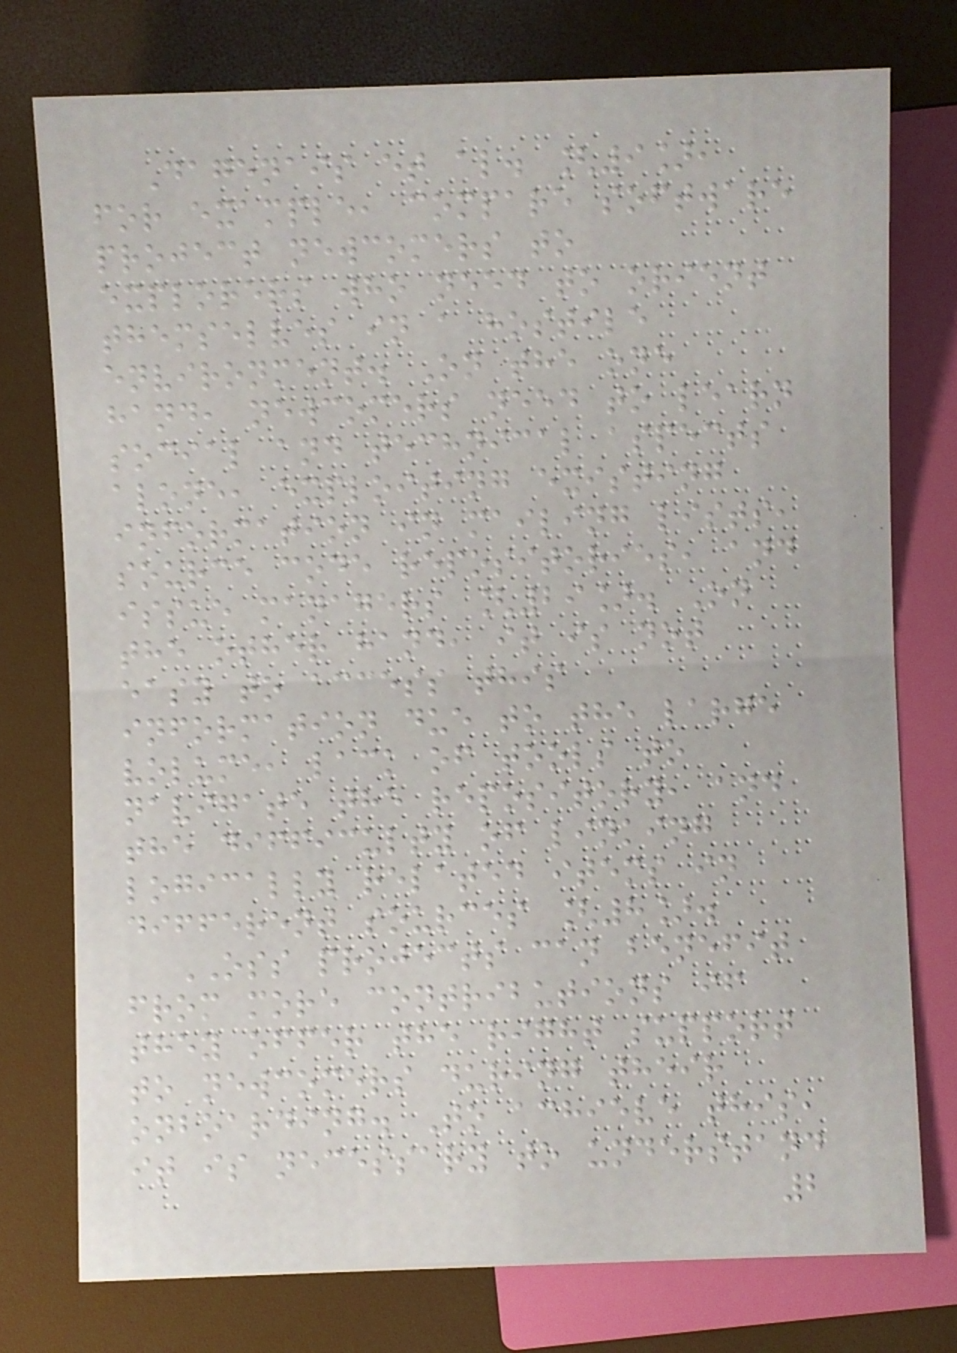Dagenais et al. [9],
for example, compare software
project newcomers to
explorers who need to orient
themselves in a hostile
environment. On the one
hand, newcomers need to learn
social and technical aspects
alone, exploiting existing
information in mailing lists,
source code repositories, and
issue managers [29]. On
the other hand, it is not
easy to access this
information due to the large
volume, lack of tools to
navigate the repository, and
the difficulty of linking
logically related items in
different sources [8].
OSS projects can benefit
from more contributions if
they offer the right support
to newcomers during their
onboarding. To achieve this,
it is necessary to understand
2
